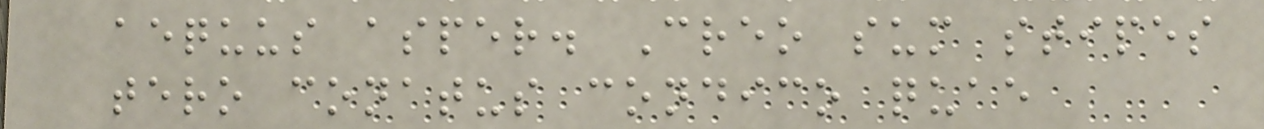aequus asper. Creo sum stipes
tero conatus condico quae
